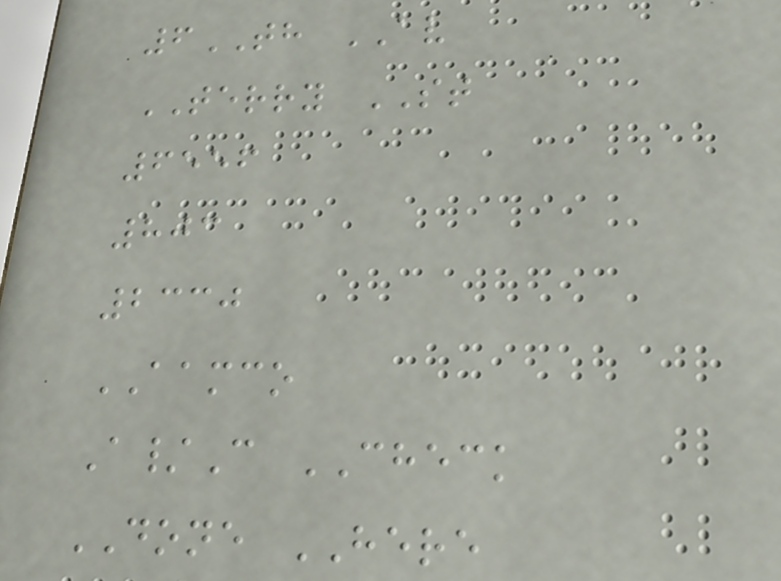6TH AV
TERRY ST
6556
803
2330
AAMCO
A/C CHECK
DONE HERE
